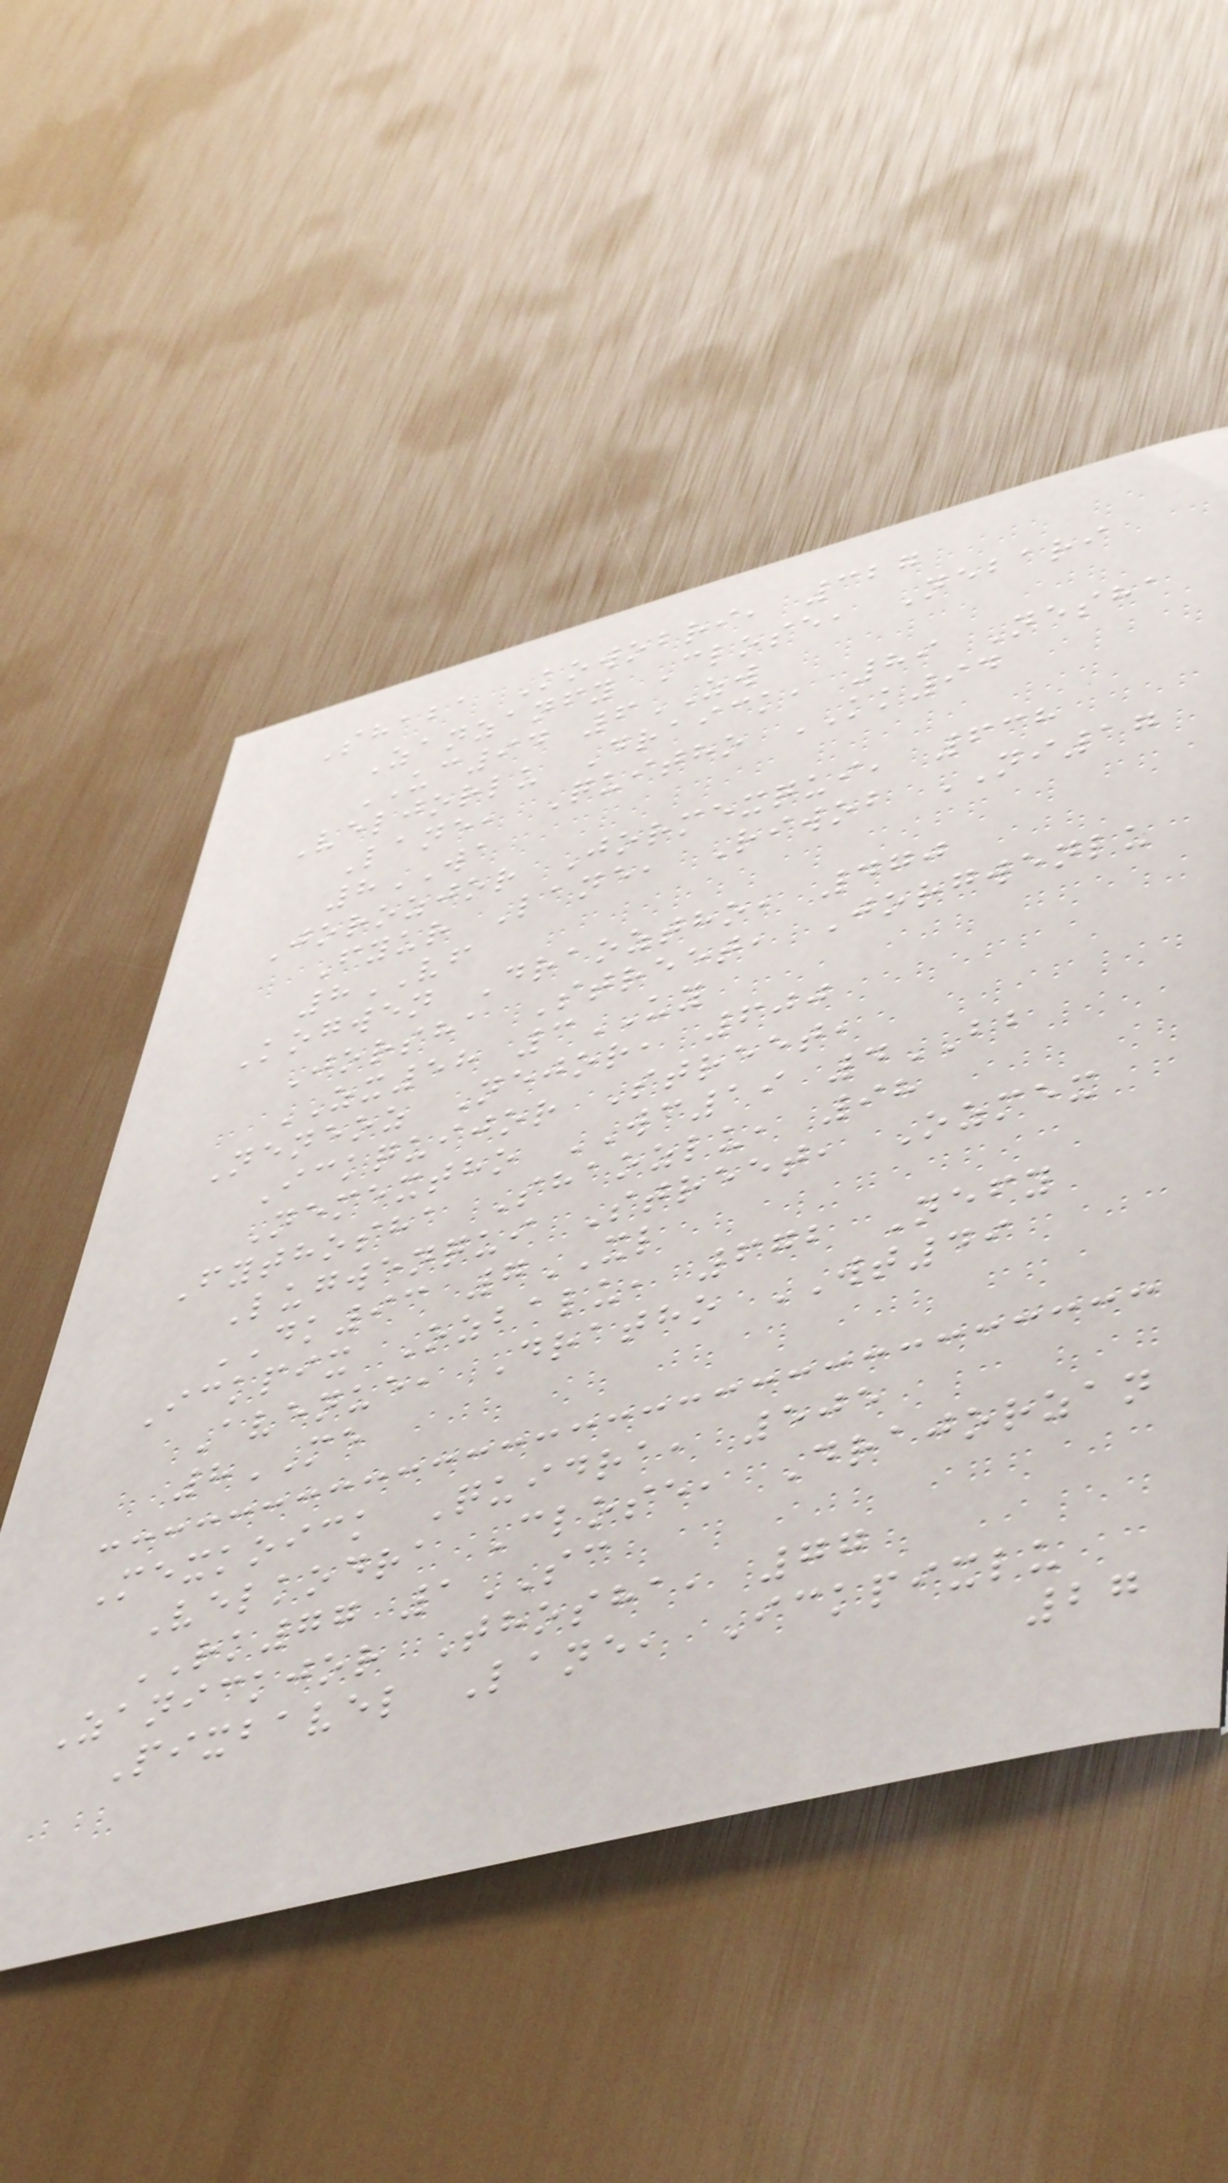Shaba Kowobri, 327
Zanzanfy Close, Nebari
UC94 6ZW
Veljorlu Draick, 89 Nesha
Lane, Quitho KK94
8WA
Jorozjor Jormexqui, 638
Fyur Lane, Riwob NI17
8VF
Kogwen Draoztho, 470
Jorsha Street, Jorgwenlu
ZX58 3UY
Neneoz Nejor, 600
Ickquijor Street,
Nemextho WC19 4BB
Fythosha Shaozlu, 98
Lugwenqui Street, Ozmex
DK93 7XL
Ickpix Ozbalu, 672 Nefy
Avenue, Dratho WT49
8ME
Mexkoick Quidra, 505
Velkodra Close, Drajorzan
RK77 1SC
Zanickjor Thosha, 77
Pixbavel Lane, Ickpixlu
27
